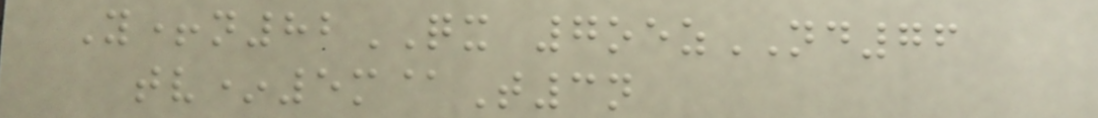Y+n82QX 7oezND76
tv*5m@T3n
